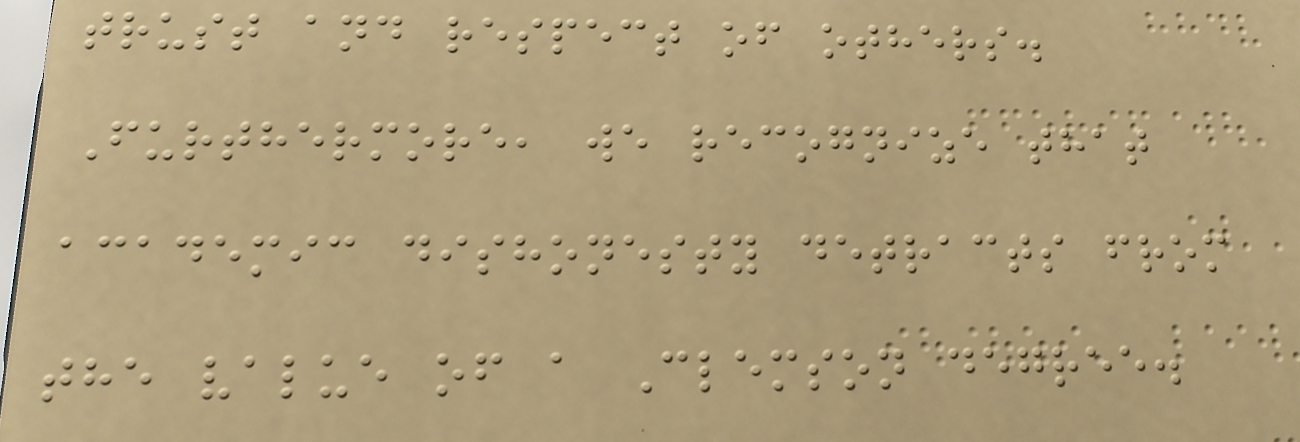trust and respect of others.
Furthermore, we recognize that
academic dishonesty detracts from
the value of a Clemson degree.
